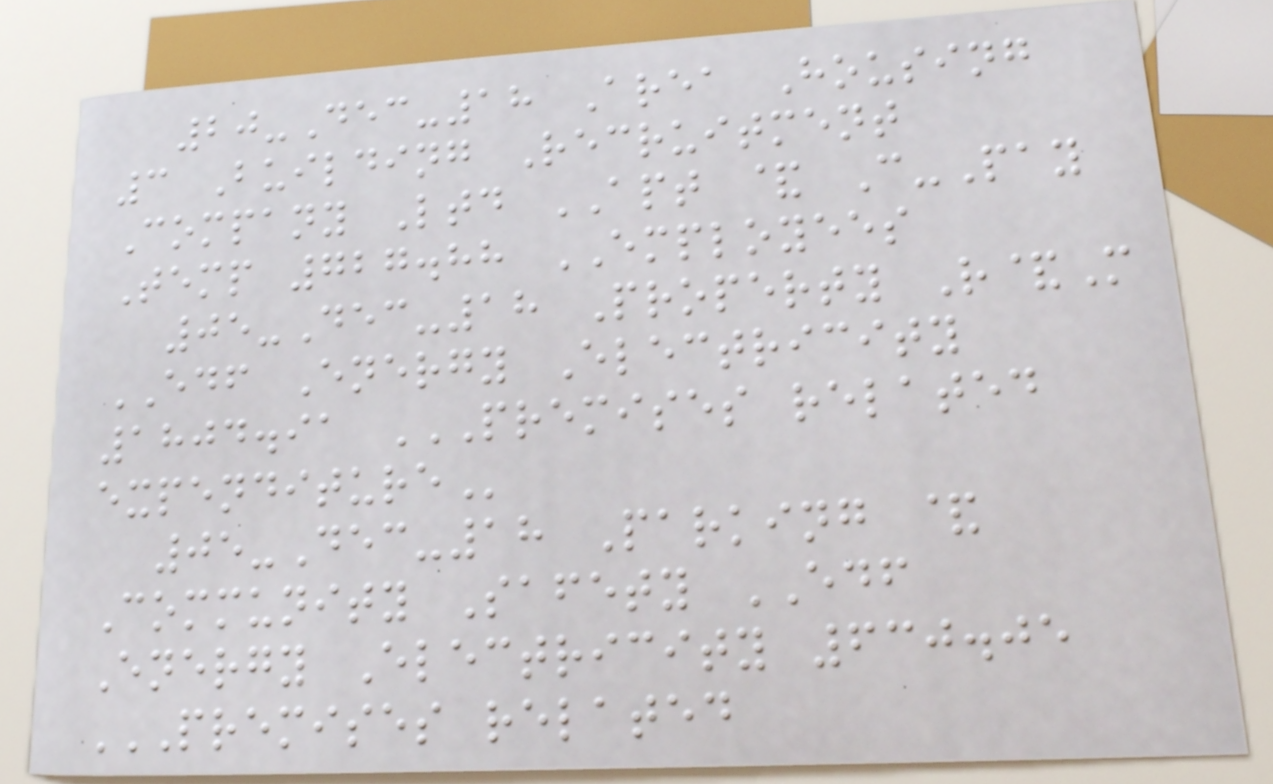20-Dec-18 Area Housing
3 Building Recruitment
Company Ltd APT & C-Pay
Temp 727.88 EMPLOYEES
05-Dec-18 Property R&M
EDF Energy Electricity
1804.91 PREMISES RELATED
EXPENDITURE
05-Dec-18 Parking &
Community Safety EDF
Energy Electricity 630.05
PREMISES RELATED
